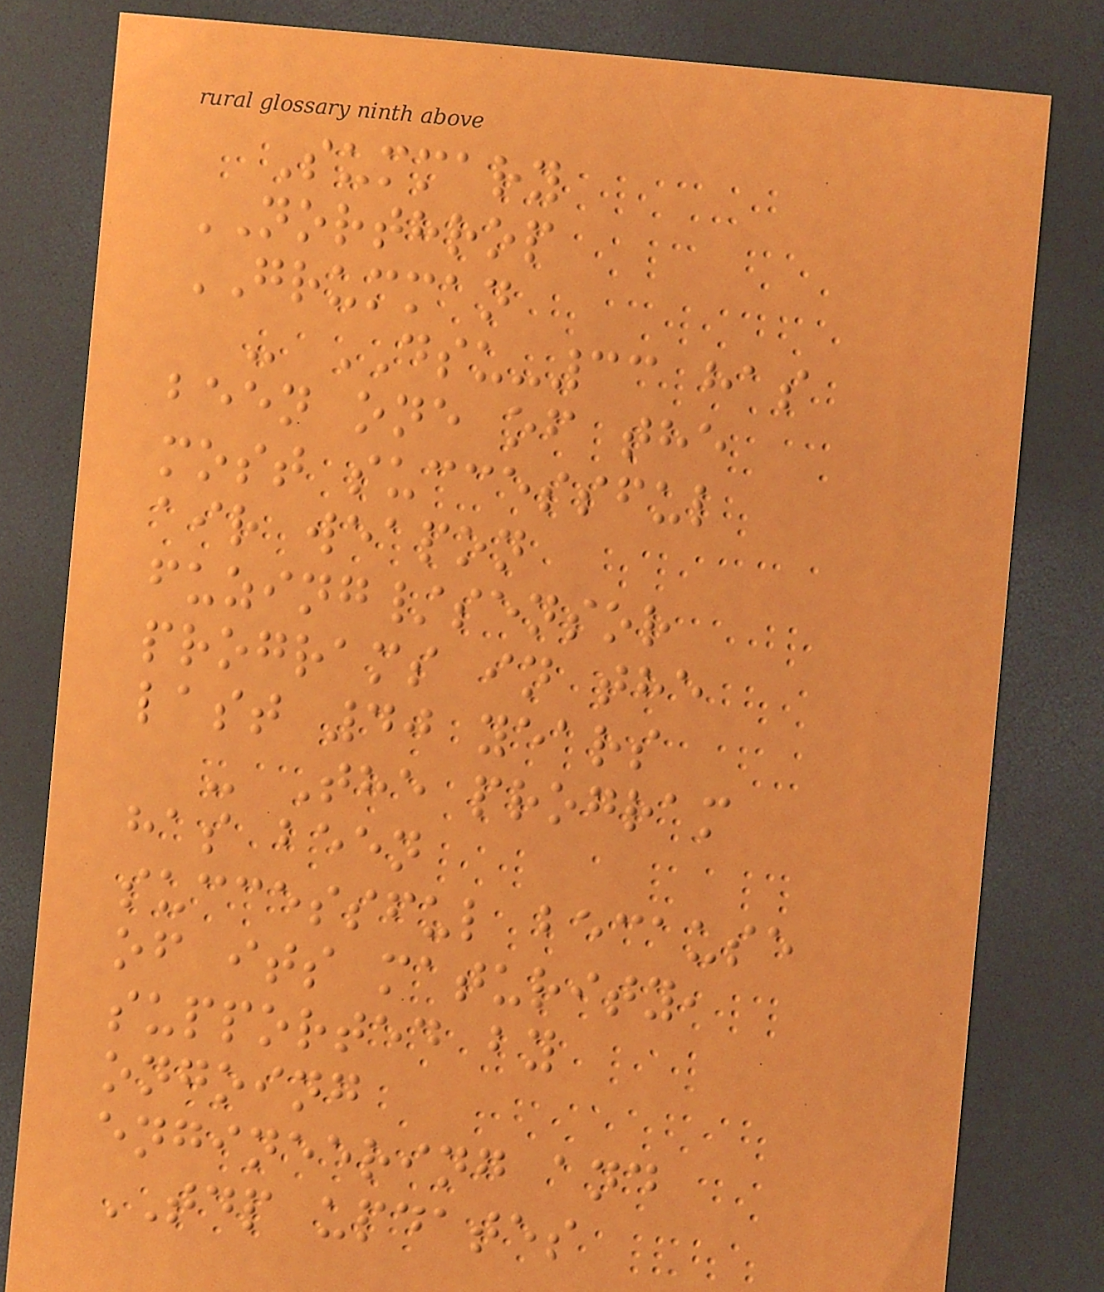Summary
NORTHROP
GRUMMAN
- DSU-33 has
been one of the
most successful
air weapon
fuzing/sensor
programs in the
last 40 years
- The program
has been
successful because
of its maturity,
supported by
ongoing
engineering and
TDP updates
